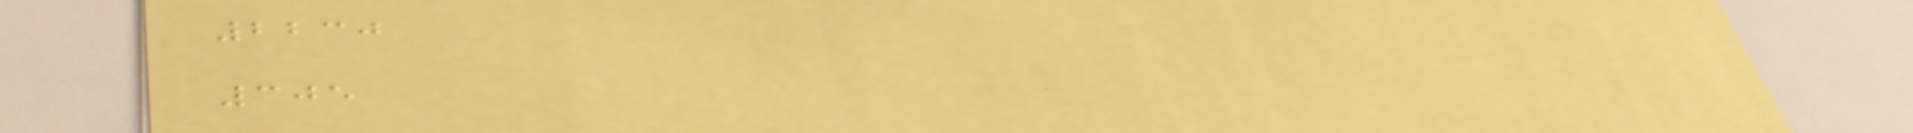2230
305
